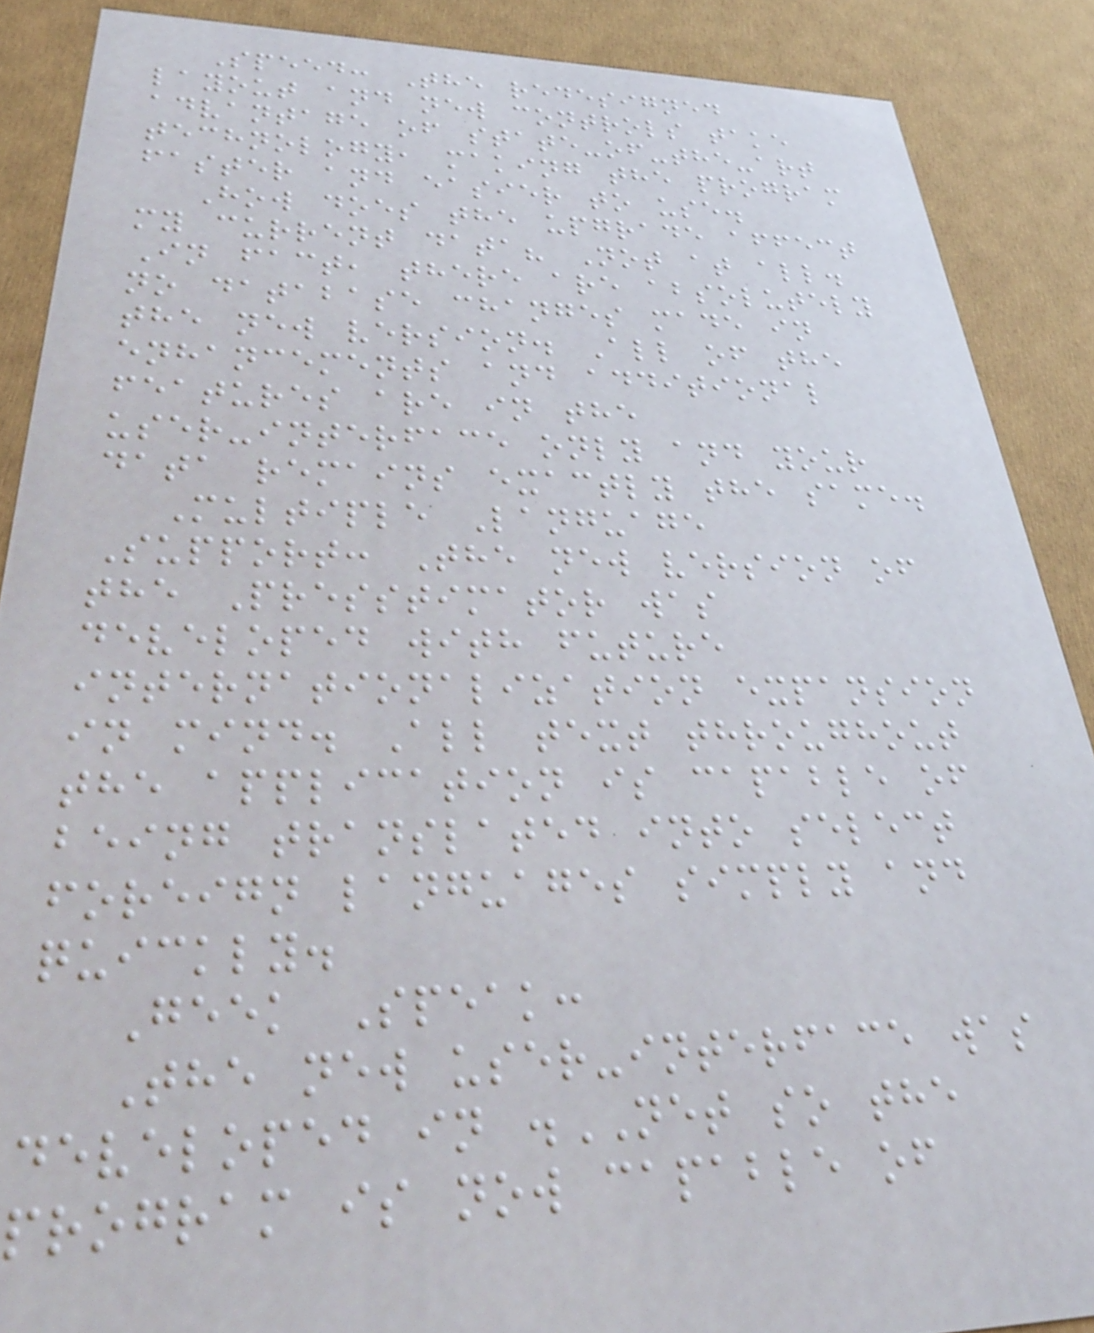Speed: The redesigned
layout and new controls take
advantage of state-of-the-art
technology, making the program
faster and easier to use.
How does the upgrade affect
my current data? Not at all.
In fact, there are absolutely
no database changes made in
the new version. All of the
enhancements and additional
features are in the
user-interface only and your
data remains exactly the same.
Multiple Language
Support: The new version of
the Presstimator was
developed with future
internationalization expansion
in mind. All text throughout
the application is capable of
being translated into select
foreign languages simply and
quickly.
Geek Speak:
The new user-interface was
developed in .NET so the
program is now capable of
